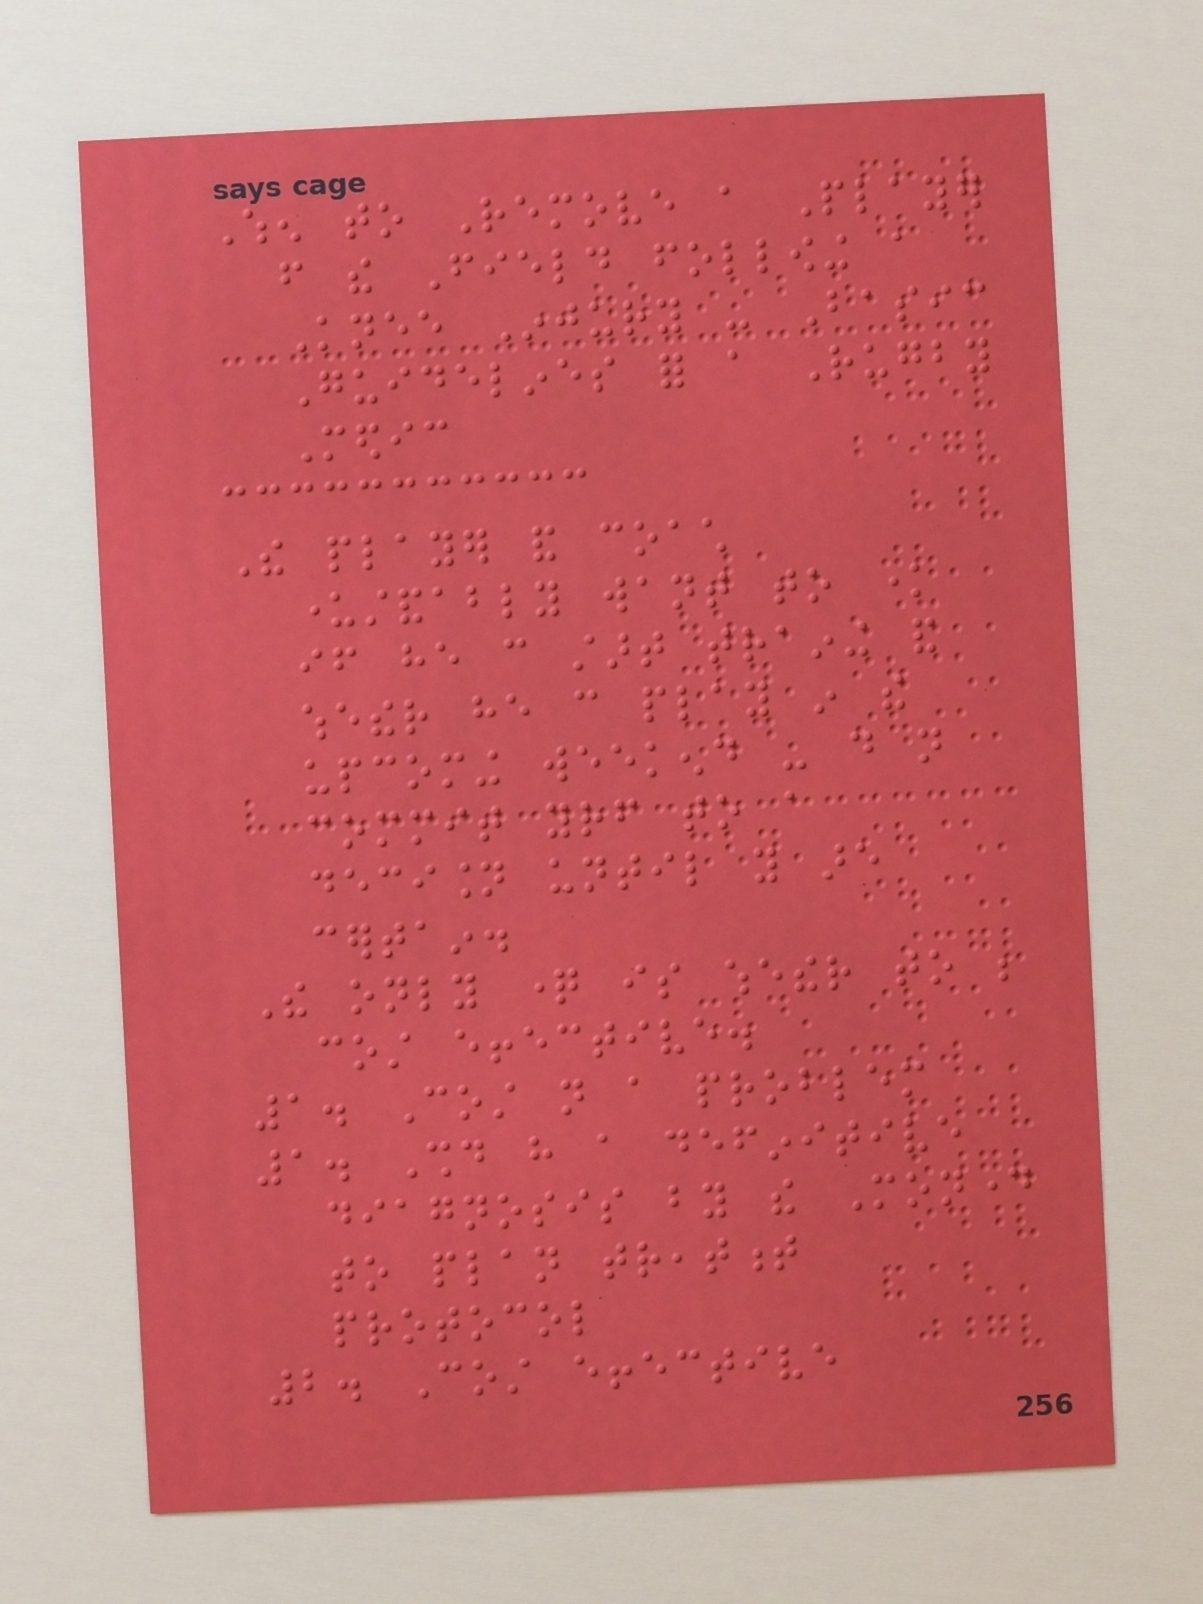When to Remove a Player
from the Field following a
Knee Injury - Basic
Guidelines for a Rugby
Medic
The player and coach
understandably want to know
if he can start training and
whether he can play in the
upcoming weekend - do not
commit yourself to a
decision until you are
certain.
The only question is whether to be
cost effective.
1. Cost not a problem
1. Should have a definitive
diagnosis by the Monday
to plan treatment
protocol
2. Cost effective
